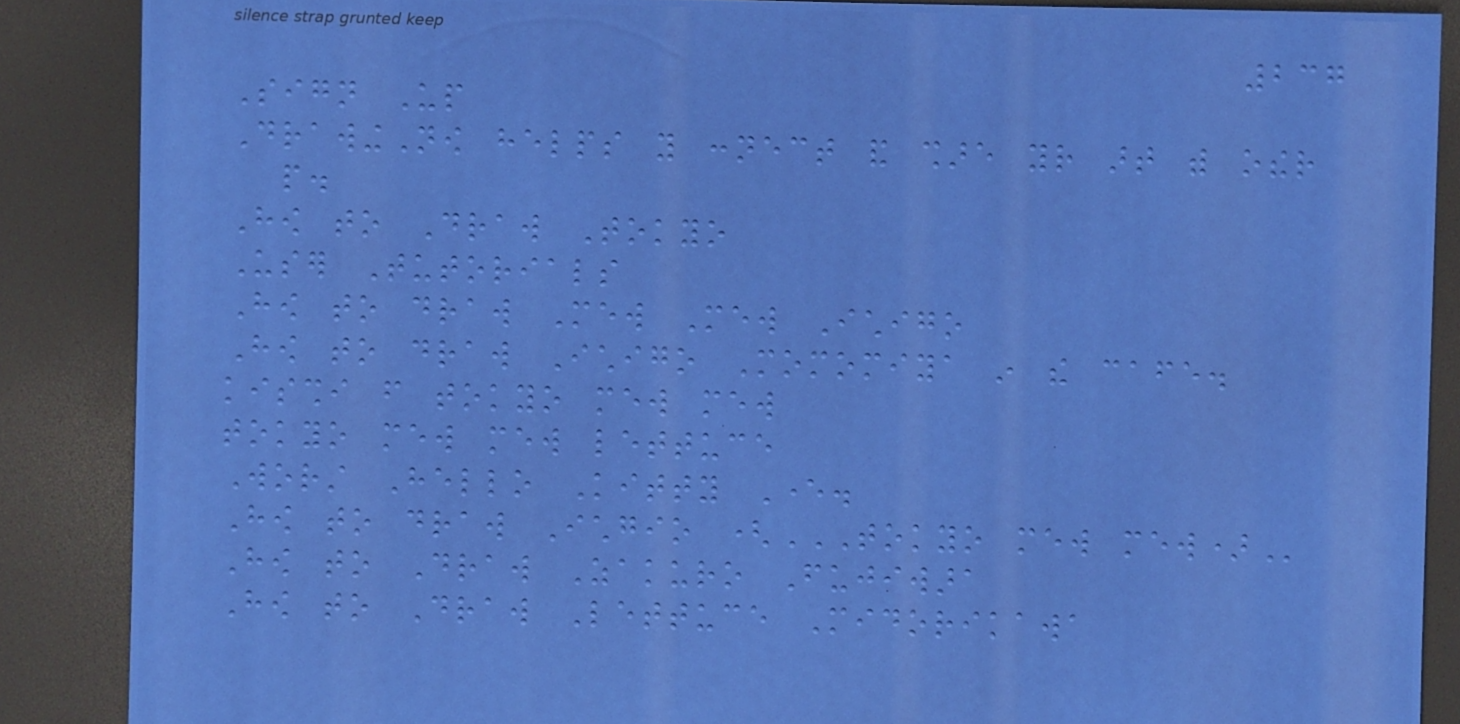237
Sign Up
DrawingNow helps you connect and share your art with other
people.
How to Draw Tokyo
User Tutorials
How to draw Mew Mew Ichigo
How to draw Ichigo Momomiya in the cafe.
kisshi from tokyo mew mew
tokyo mew mew lettuce
Worst Hello Kitty Ever.
How to draw Ichgio (TOKYO MEW MEW)
How to Draw Zakuro Fujiwara
How to Draw Lettuce Midorikawa
